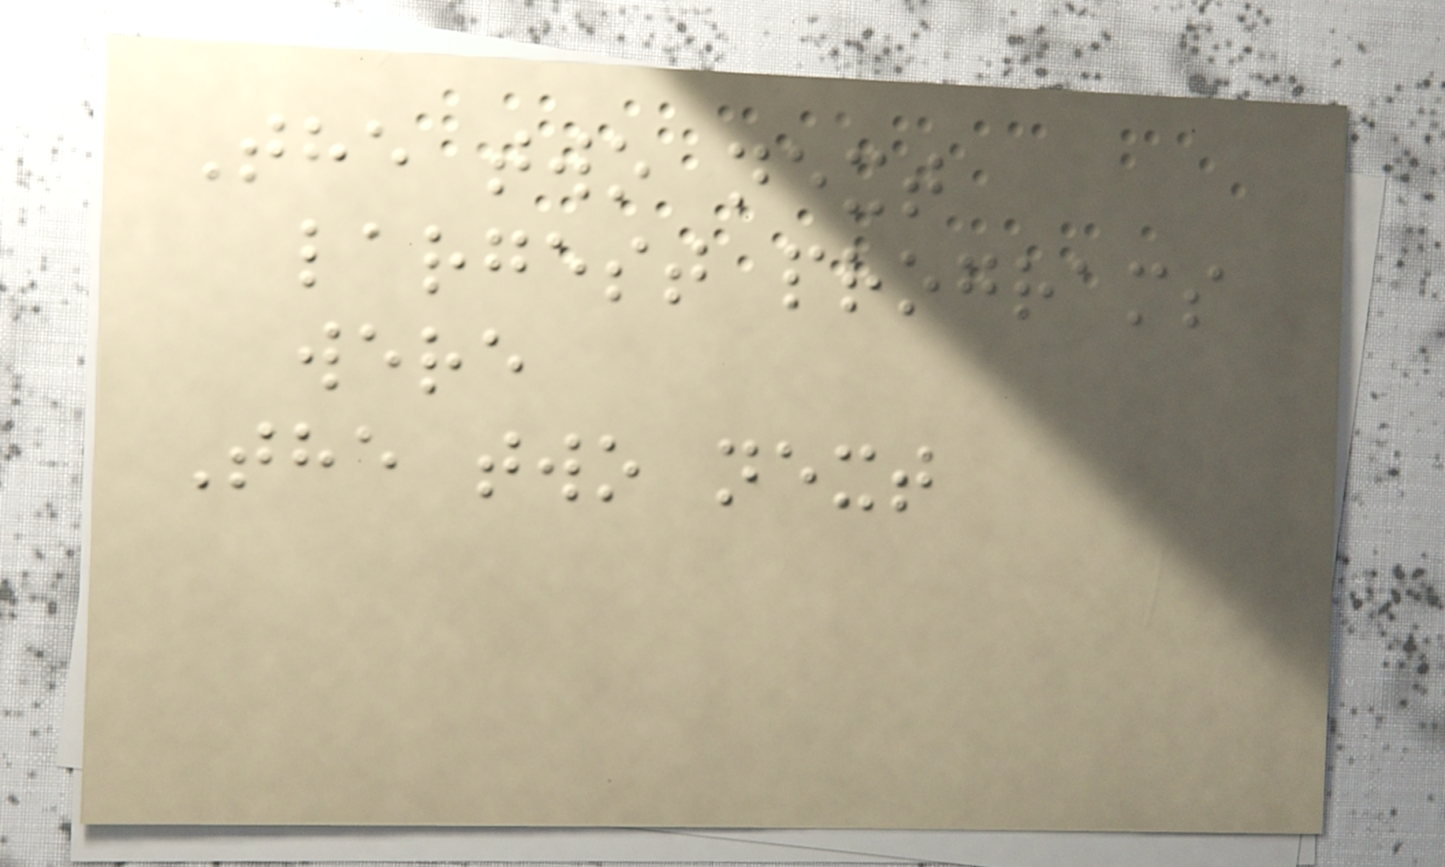The two next
largest programs
were
The two next
